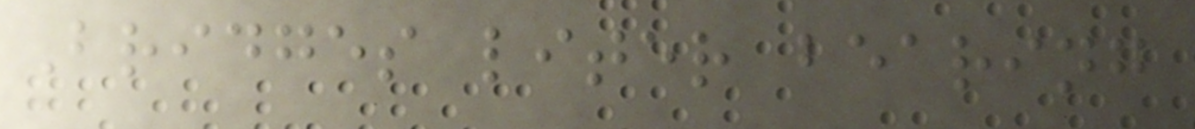Bridges liter bearing
